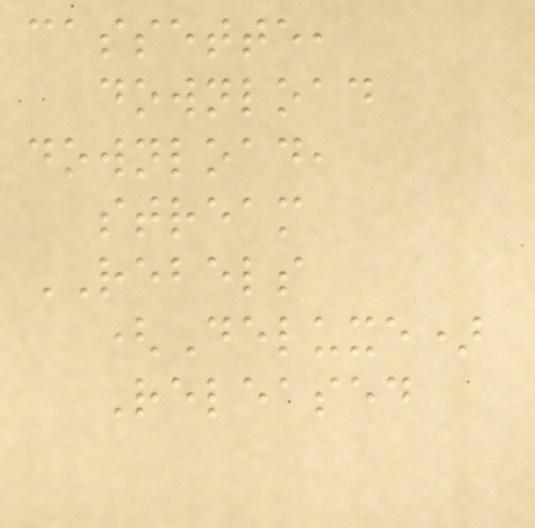cassette,
download
download,
stream
REBELS
(Deluxe)
Released
